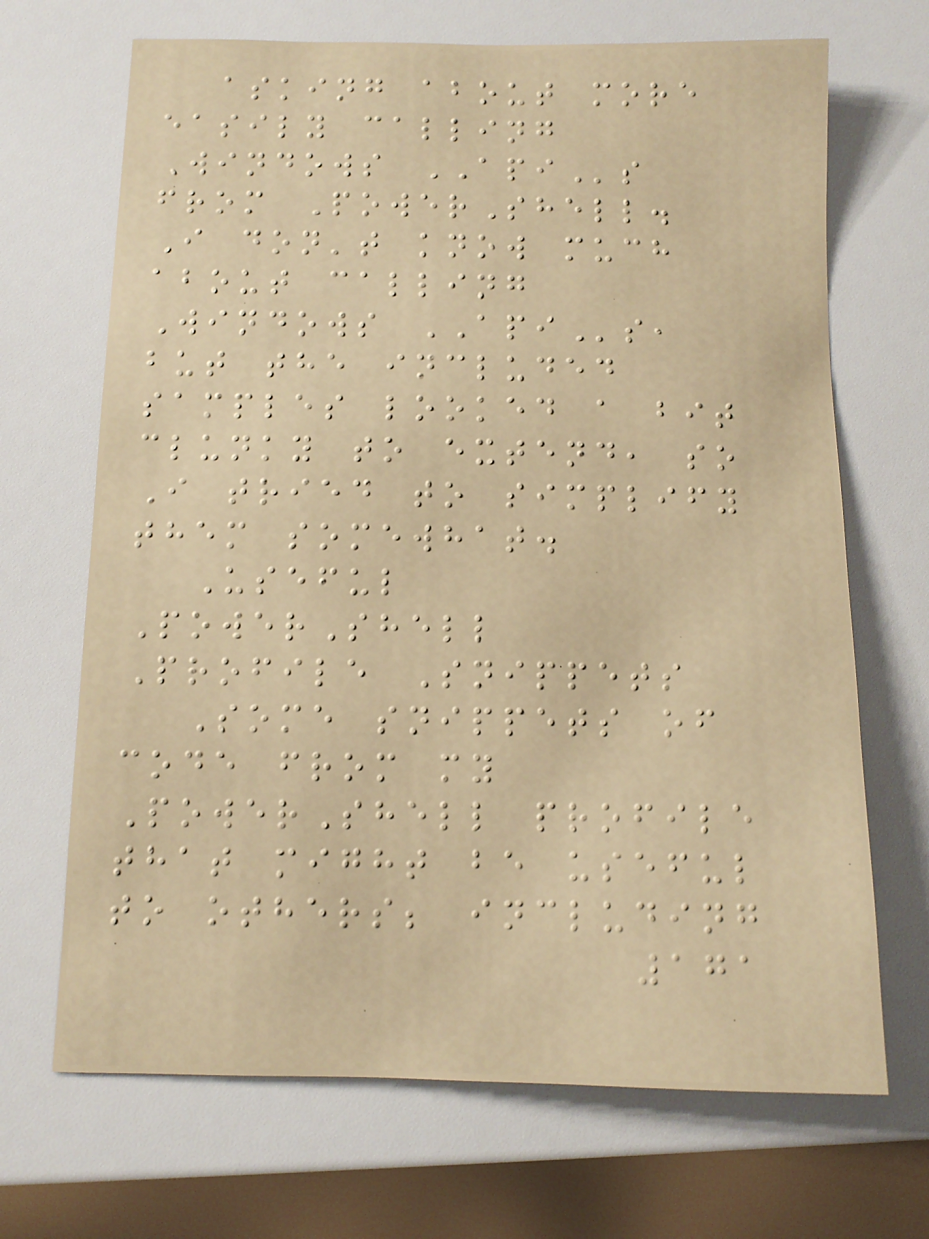asking about more
easily calling
Windows APIs
from PowerShell.
I don't know much
about calling
Windows APIs,
but the included
samples looked a bit
clunky to extend, so
I tried to simplify
them somewhat.
Useful
PowerShell
Profile Snippets
Some snippets of
code from my
PowerShell profile
that might be useful
to others; including
171
